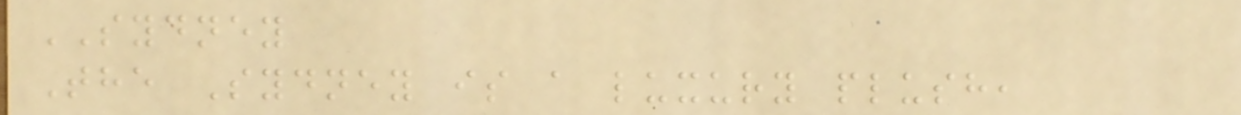SYDNEY
The Sydney is a luxury plush,
